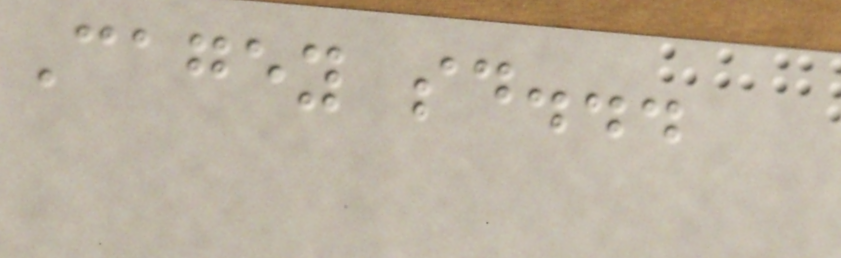Cagey said...
